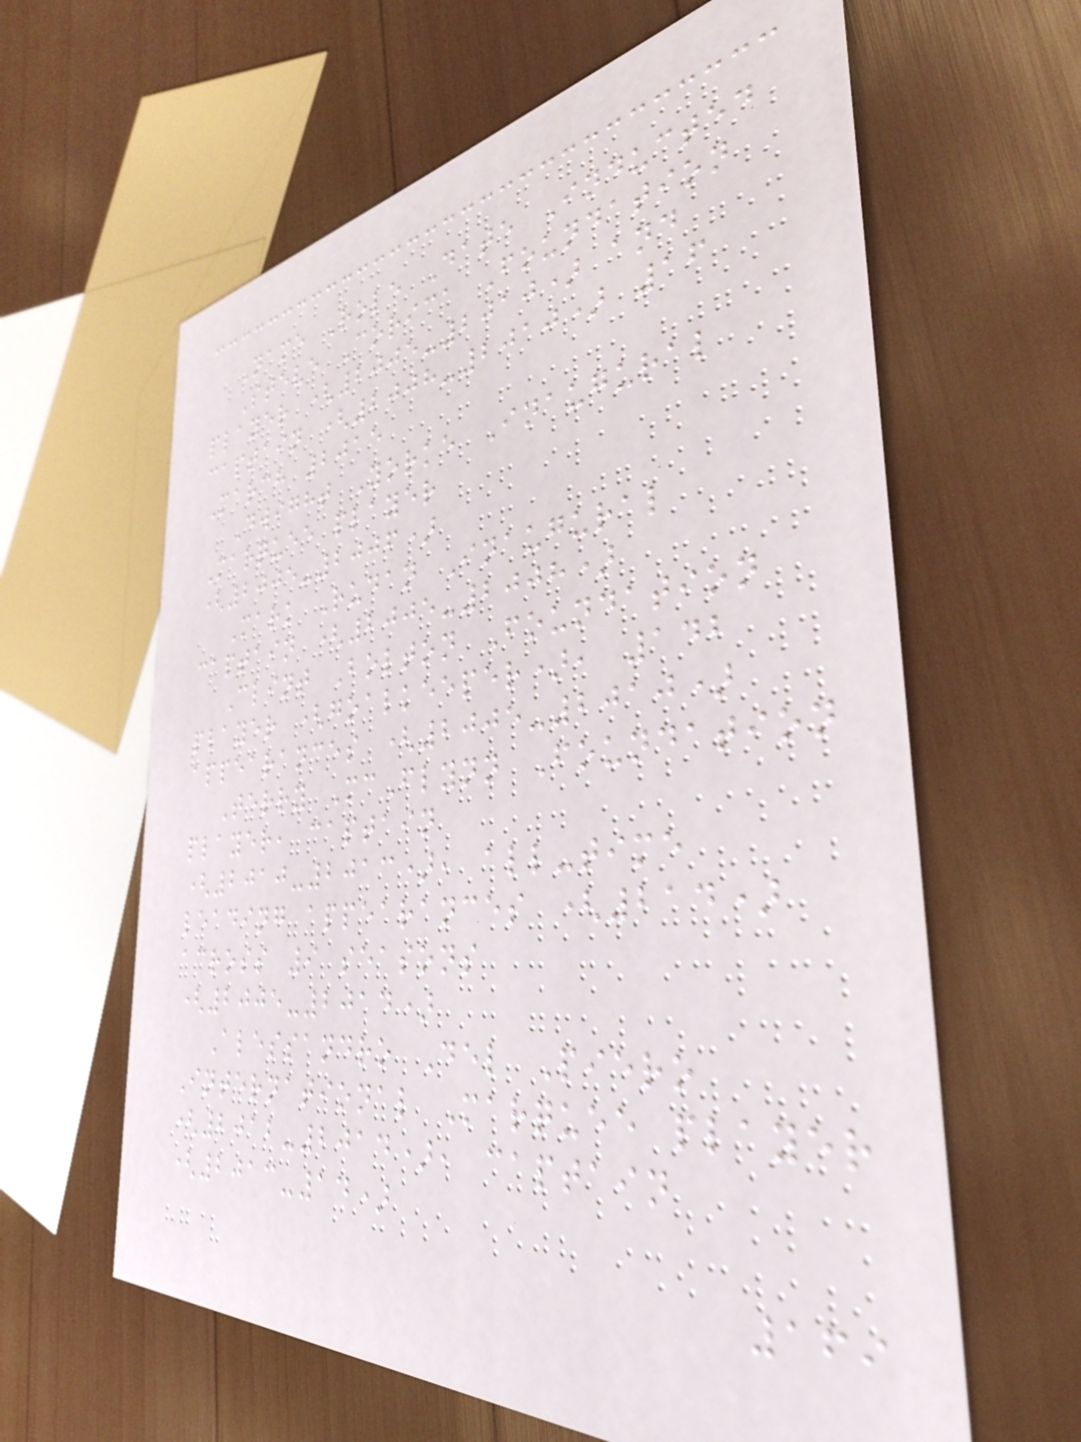Name Role Date Inducted
Steve Corica Foundation
player (2005-2010) and
captain (2008-2010) 16
March 2015
Dwight Yorke Inaugural
Marquee player
(2005-2006)
Mark Rudan Inaugural
captain (2005-2008)
Clint Bolton Foundation
player (goalkeeper), 142
appearances (2005-2010)
Terry McFlynn Foundation
player, captain
(2010-2013), all-time
leading appearances (214)
across 9 seasons
(2005-2014)
Alessandro Del Piero
International Marquee player
(2012-2014), captain
(2013-14)
169
